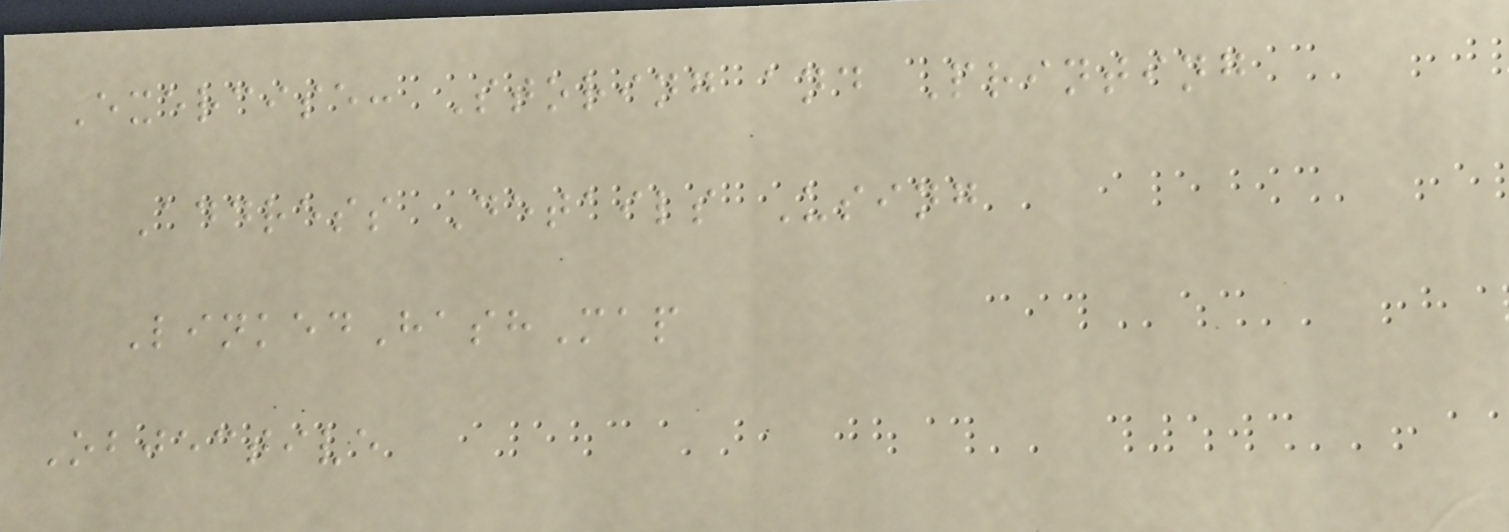Exercise: Storing and Printing
Address Details Using
LinkedHashMap
Objective
